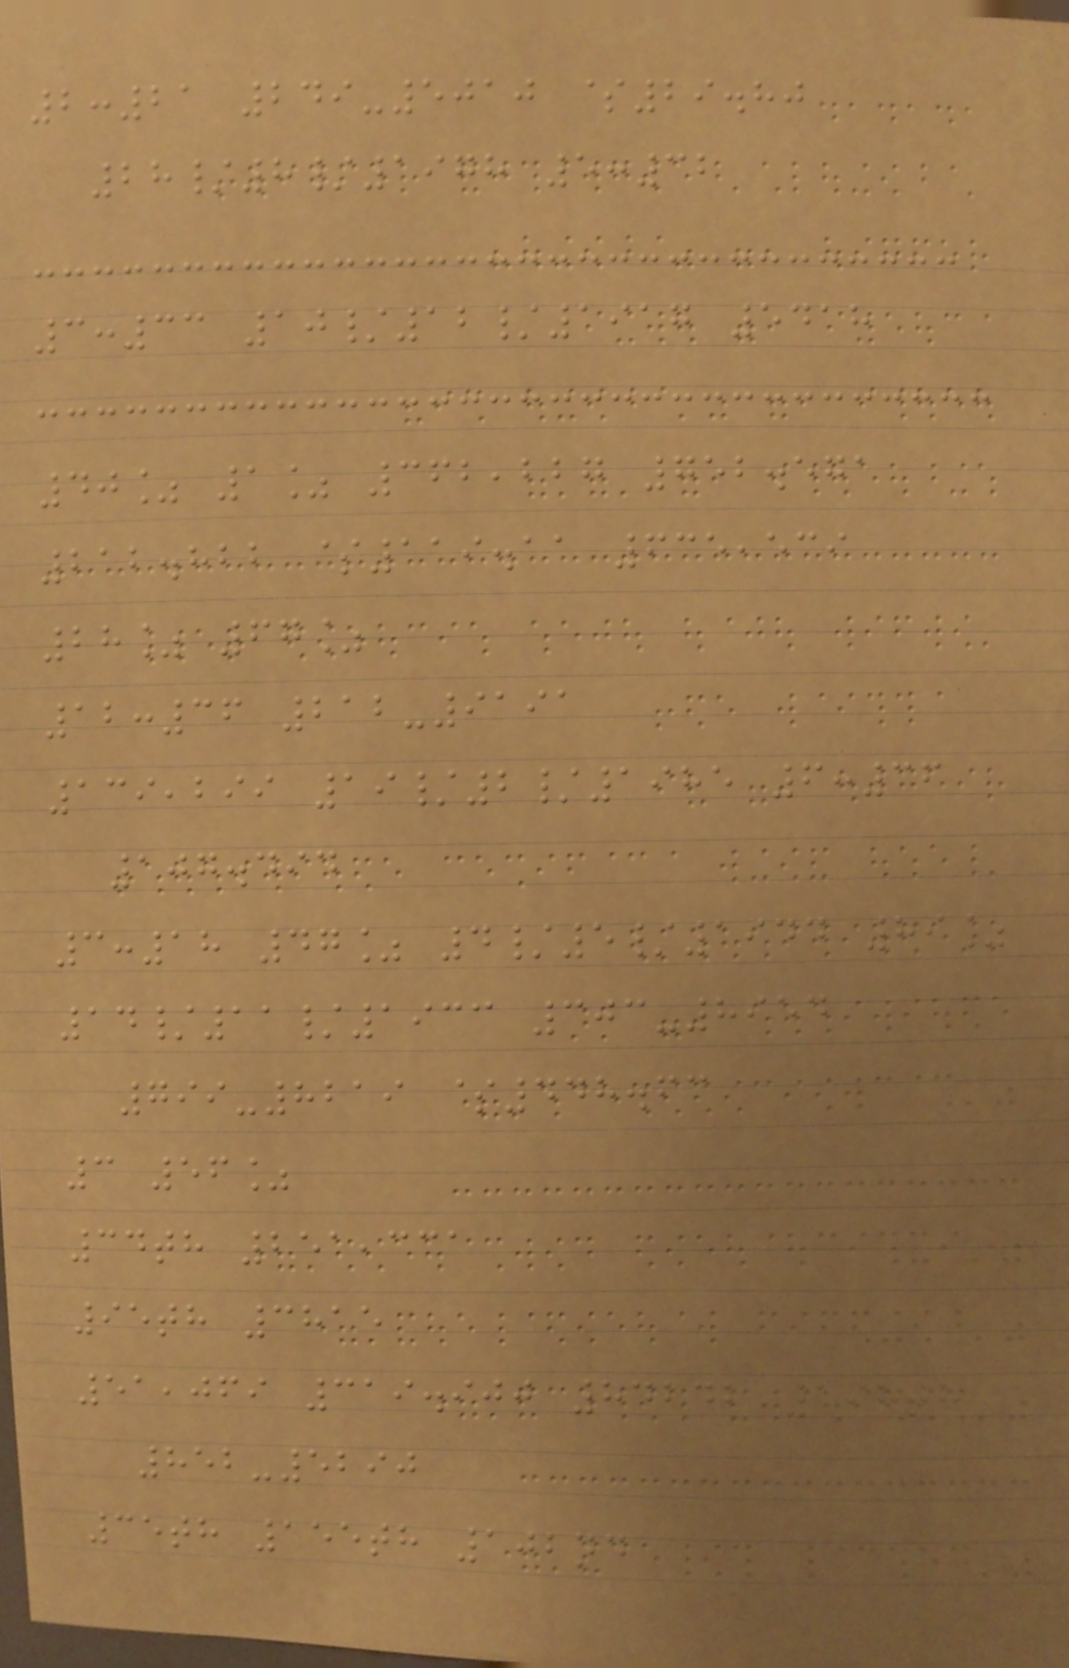2:21 249-5010 $29.80
28/8/1978 5:32
3:33 10/12/1917 5418
40% 1% 362,227 752.571
212.822 $119.11 635,539
28% 67%
12:36 212-9191
139,299 19/2/1985 6:36
107.494
3:18 47% 4/5/1944 89%
14/11/1933 303-8954
799-8219 $448.63
3 56%
34th 251,331
95th 3815
51,069 319.900 84242 198th
852-5290
35th 155th 102nd
